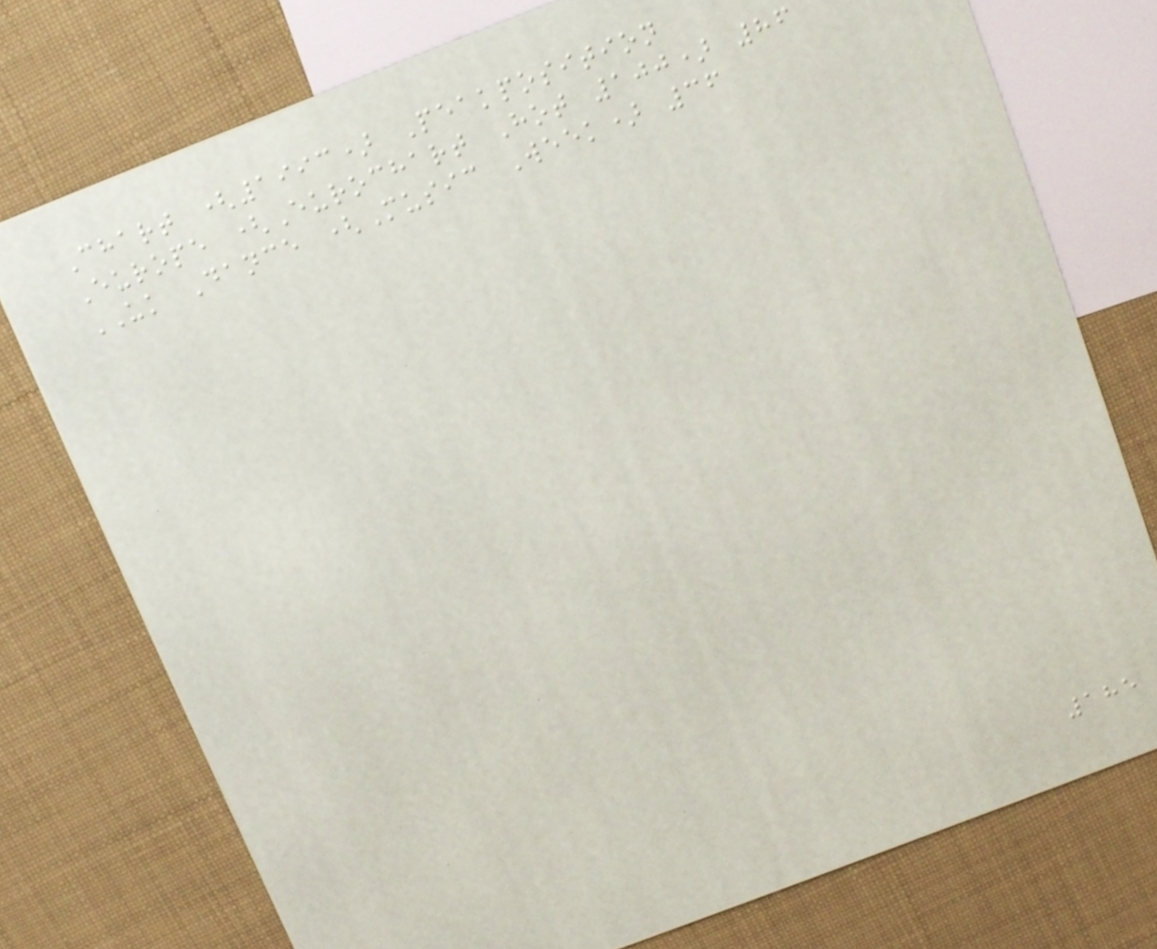Chart (1993) Peakposition
Europe (Eurochart Hot 100) 86
UK Dance (Music Week) 36
185
